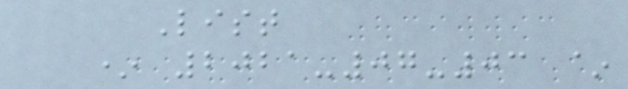List
* 2021-07-03 ~
